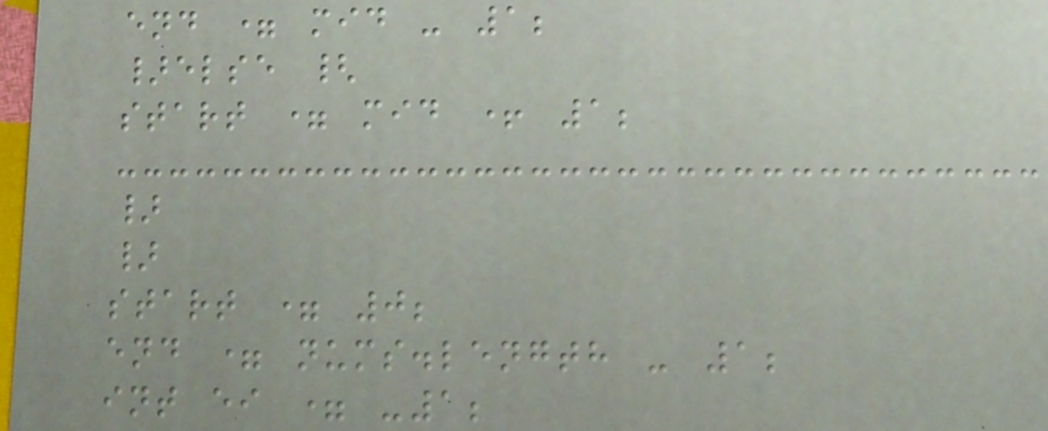end = mid - 1;
}else {
start = mid + 1;
}
}
start = 0;
end = nums.length - 1;
int ei = -1;
